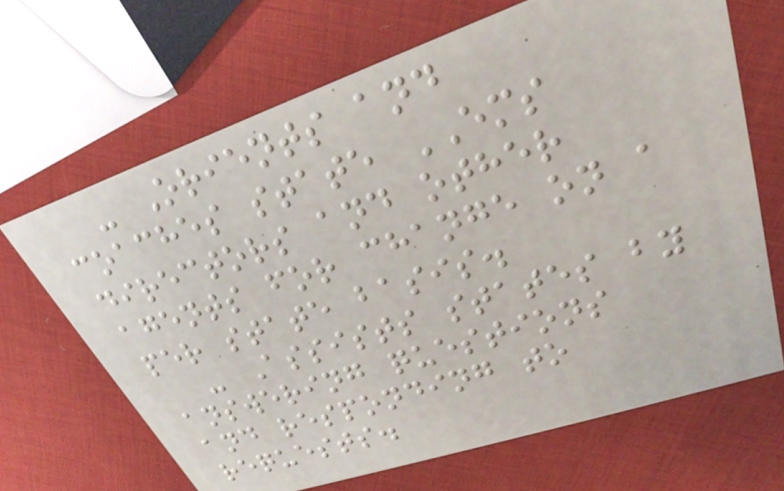- Orients and
coaches state EMS
directors and other
agents for change on a
per state basis.
- Assists states by
answering questions
and responding to
requests.
